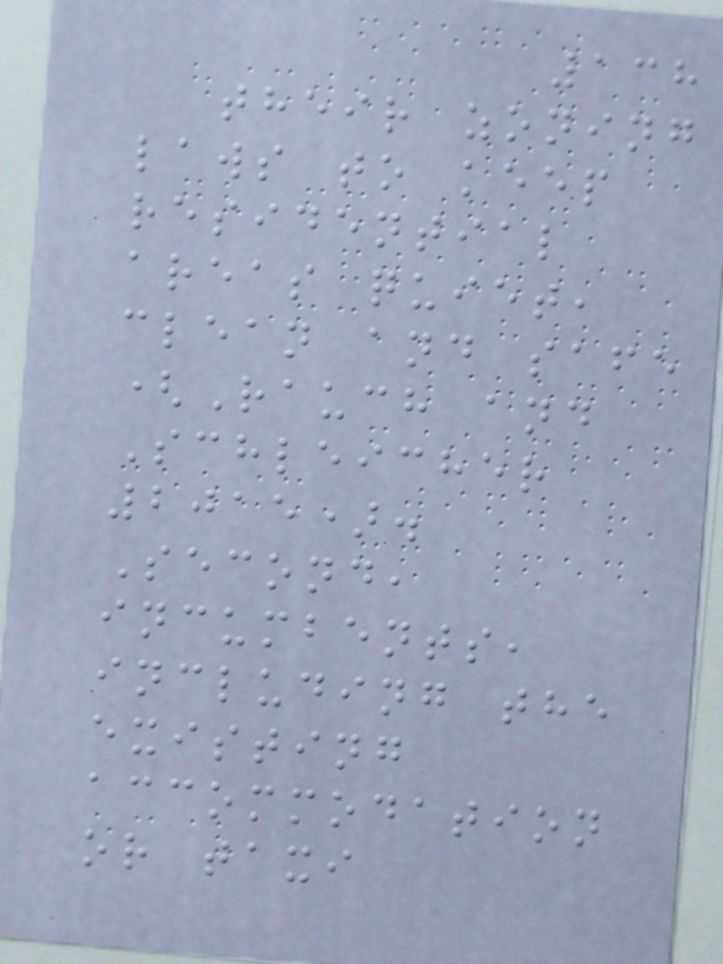138
their zoning
laws to keep
residential
areas quiet,
clean and safe
(Rauch and
Schleicher
2015).
Second,
incumbents,
including the
existing
accommodation
or taxi
